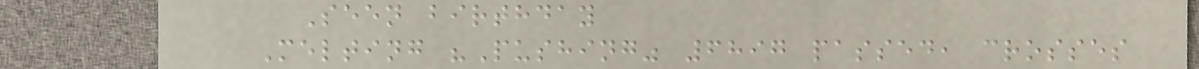Seen birthday
Melting "Pushing" 6897 passed, crosses
